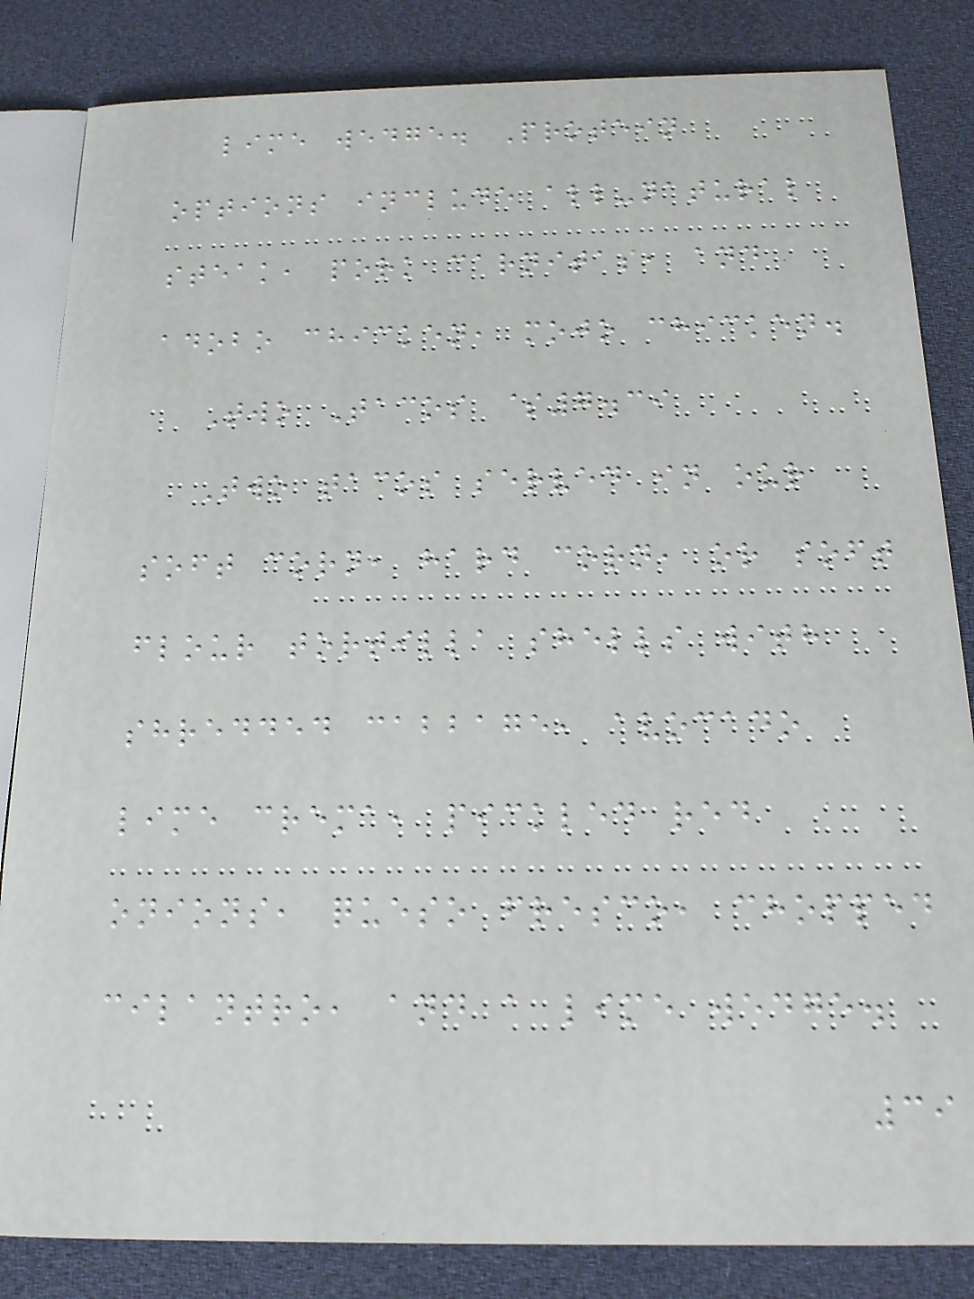lime wedge. Protein
options include all-natural
steak, pork carnitas, and
adobo chicken, mojo chicken.
Two Tacos $7.39
Two tacos served in our
soft corn, hard corn, or soft
flour tortilla shells with
shredded cabbage, avocado
lime crema, pickled red
onions, queso fresco, chopped
cilantro, and a lime wedge.
39
